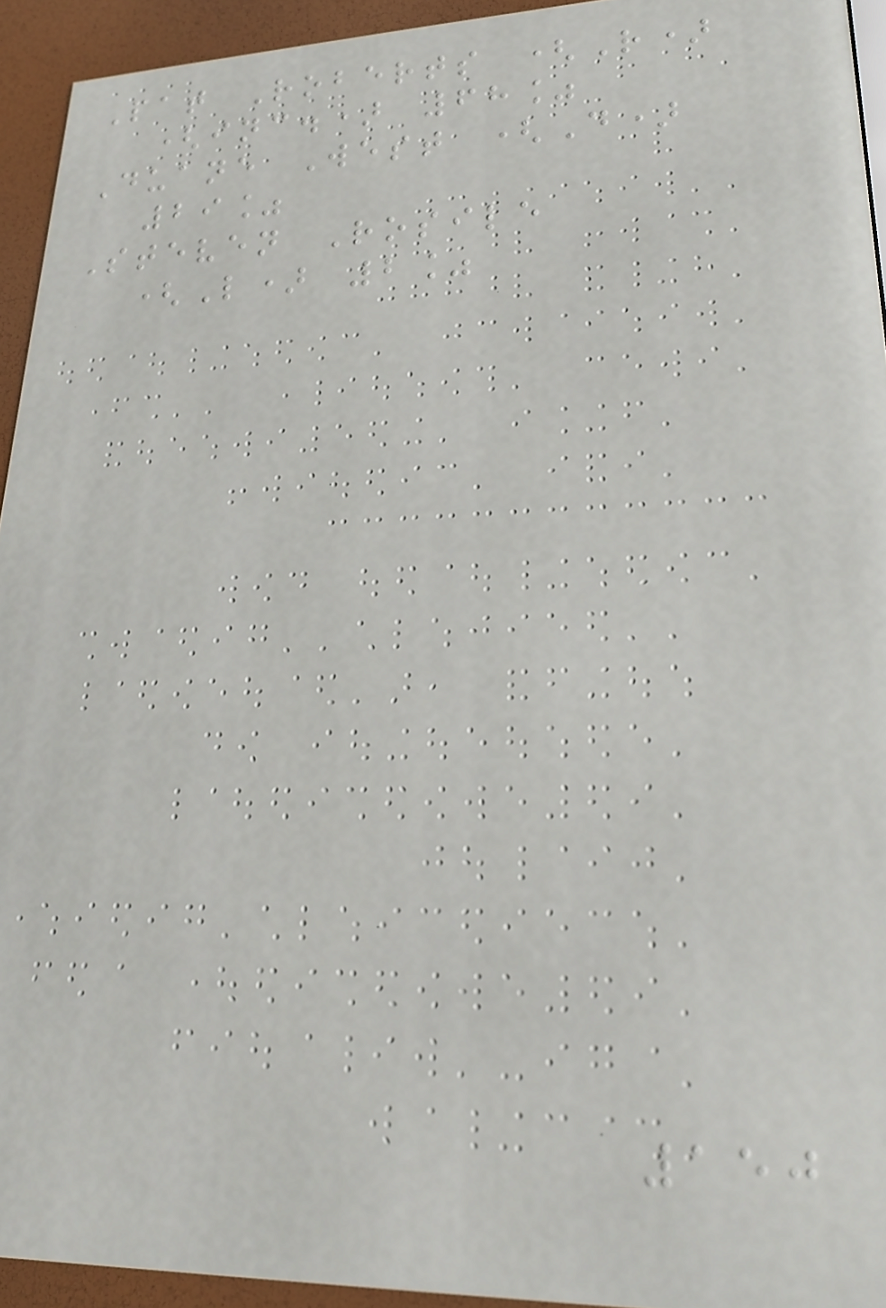Pat Roberts (R)
(inc.) 68%
Duane West (D)
29%
Steven Rosile
(L) 2%
150
